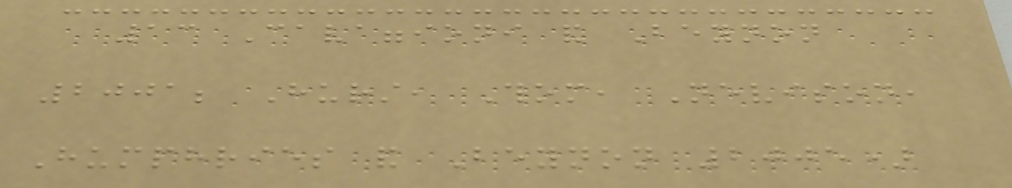13 Cavaggioni and Beynon
2001; Hurst, Thom, Nevison,
Humphries and Beynon 2005)
